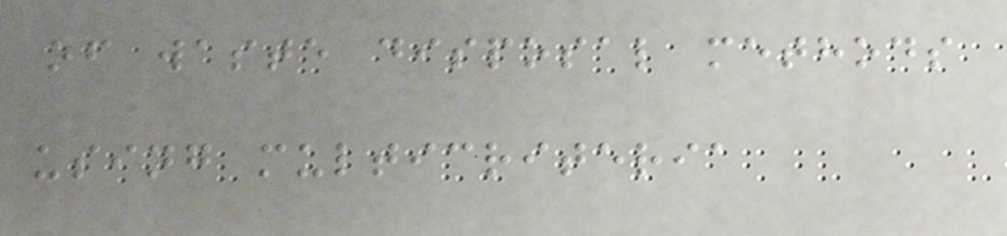of waste disposal methods
using multicriteria
